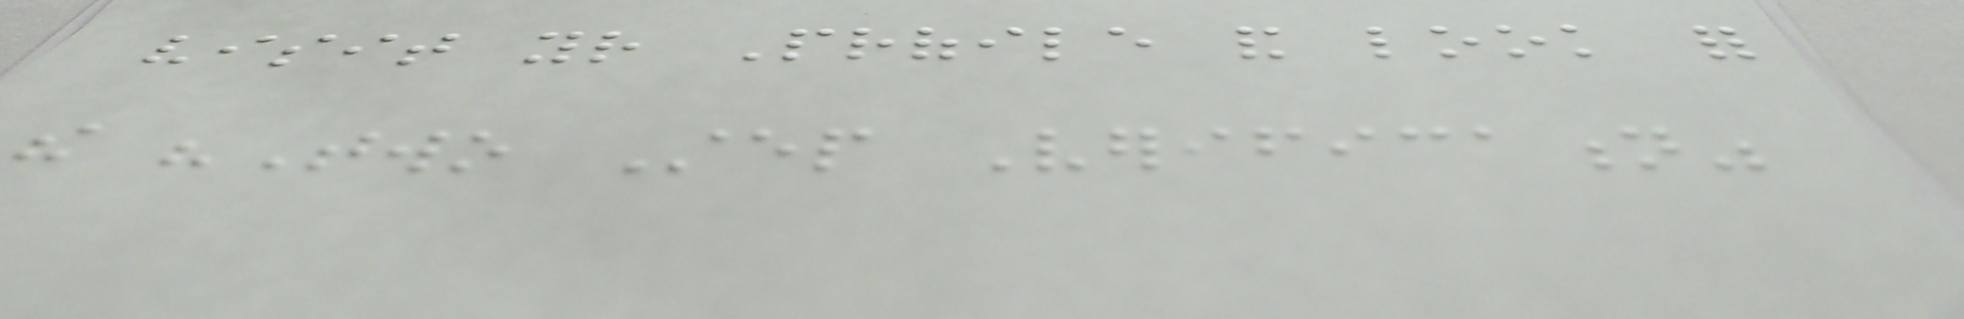visit your Profile and look for
the "Two Step Verification"
